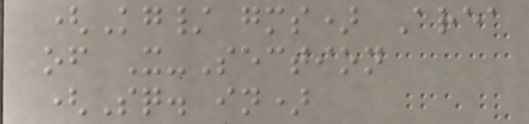(Kg/ gms) Area
of X-Section
(Sq. in)
